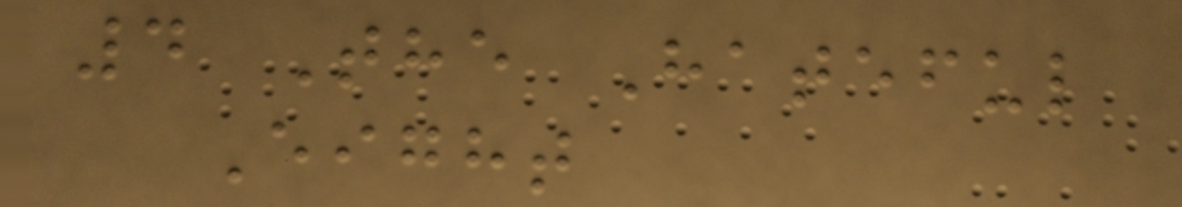4 The Hateful
Eight
